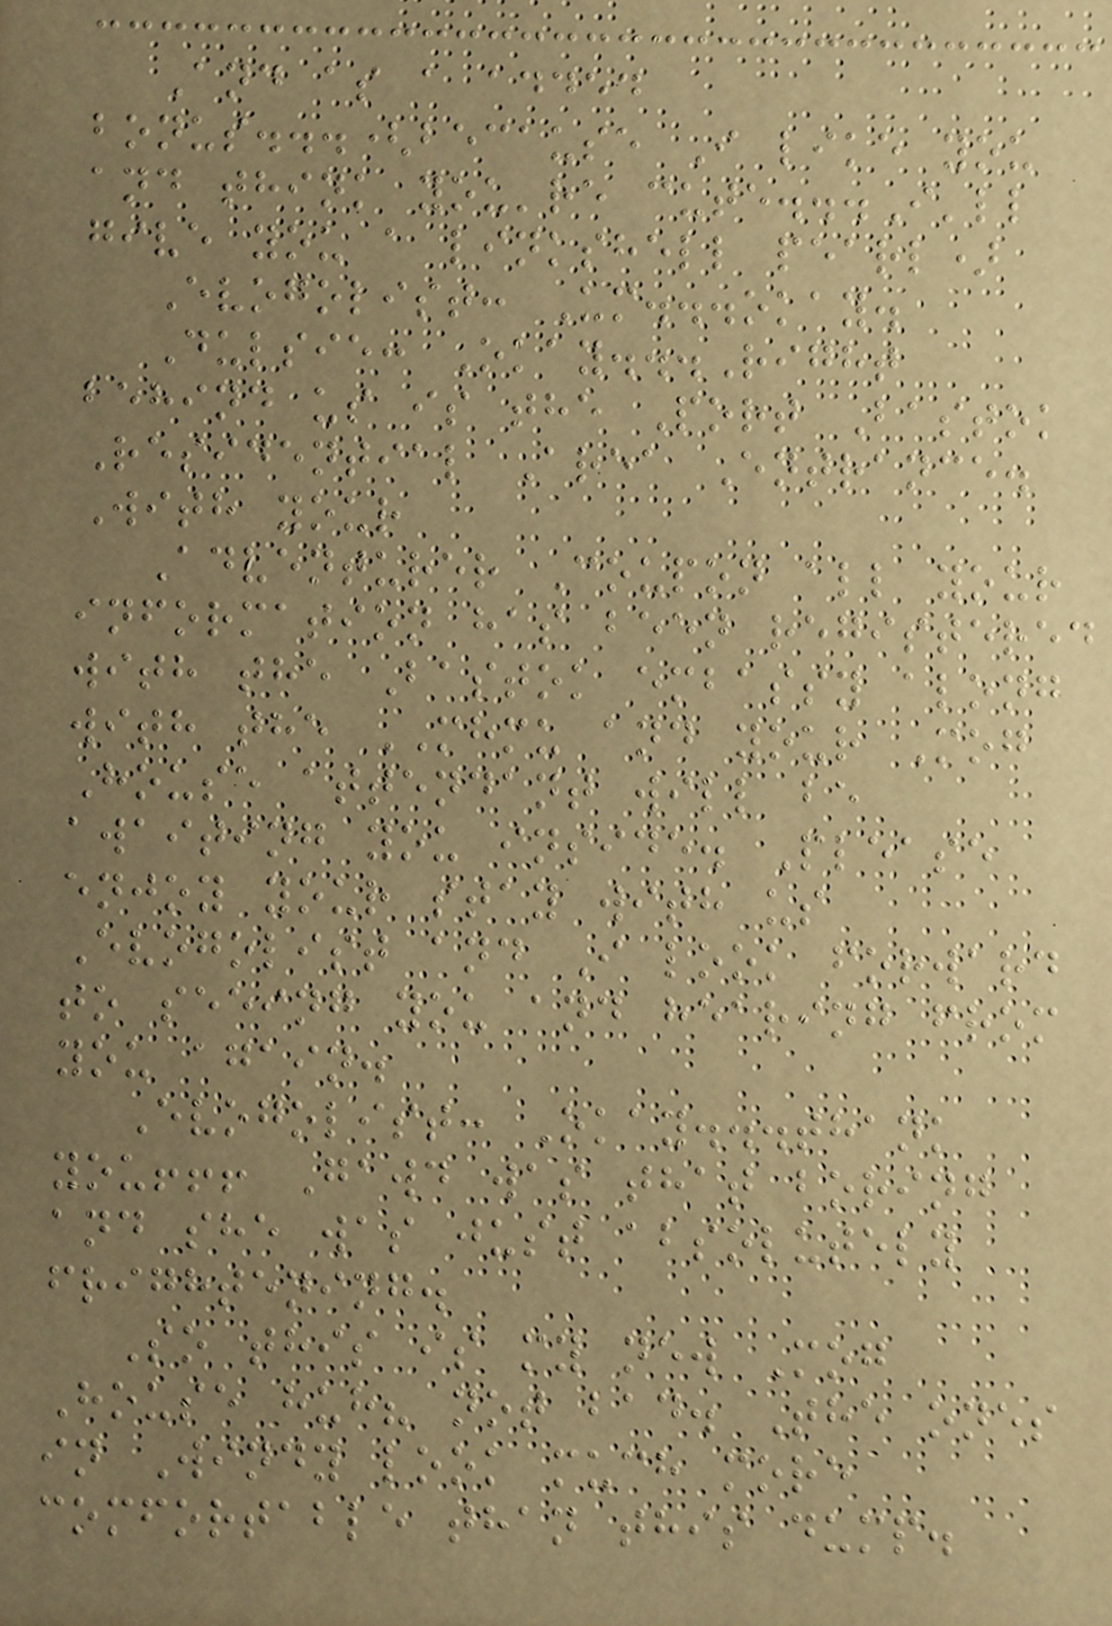And as a added
bonus...(because I like you
and think you're cute...I'll
give you a linkshell pearl)
Evogolist: Um...okay.
Dulsie: Okay...Right
behind us is the Port Bastok
Residential Area Entrance.
With your
Adventurer Coupon all your
information has been registered
with the Bastok embassy along
with the MHMU and your Mog
House attendant will be
awaiting you inside. Please
enjoy your stay with us
Evogolist and I look forward
to seeing you and hearing from
you again.
Evogolist: Okay...thank
you!!! Gawd was that boring
and she was just absolutely
frightening.
So this is my new Mog
House huh? not bad. The ones
in Windy look much more
comfortable than this dump.
